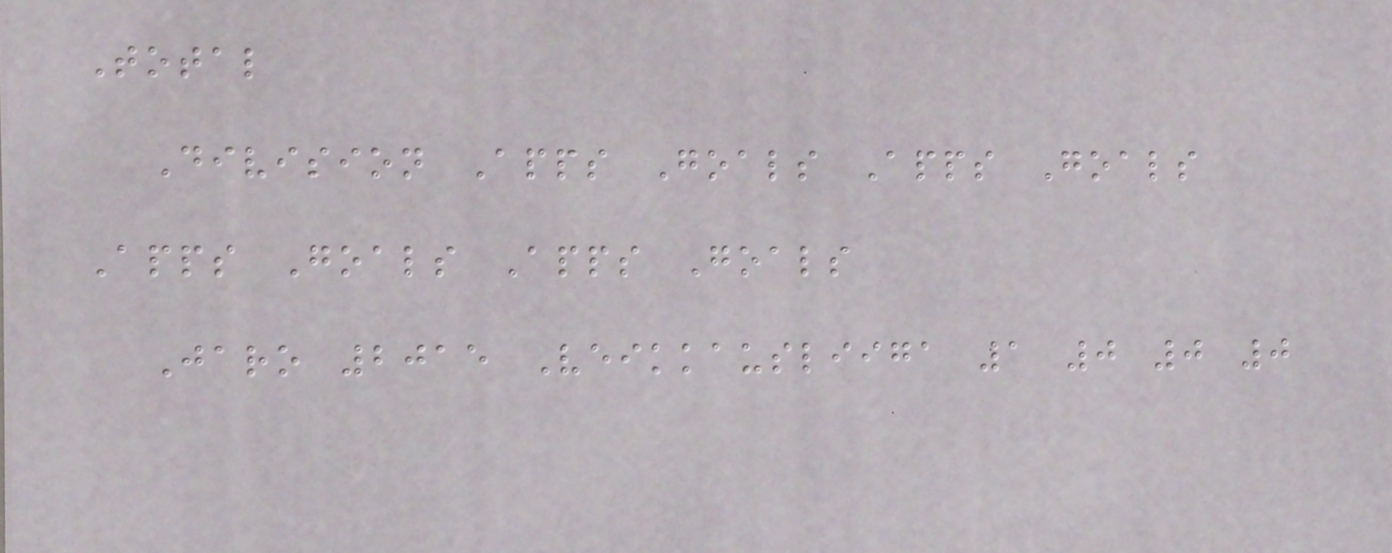Total
Division Apps Goals Apps Goals
Apps Goals Apps Goals
Jaro 2015 Veikkausliiga 1 0 0 0
